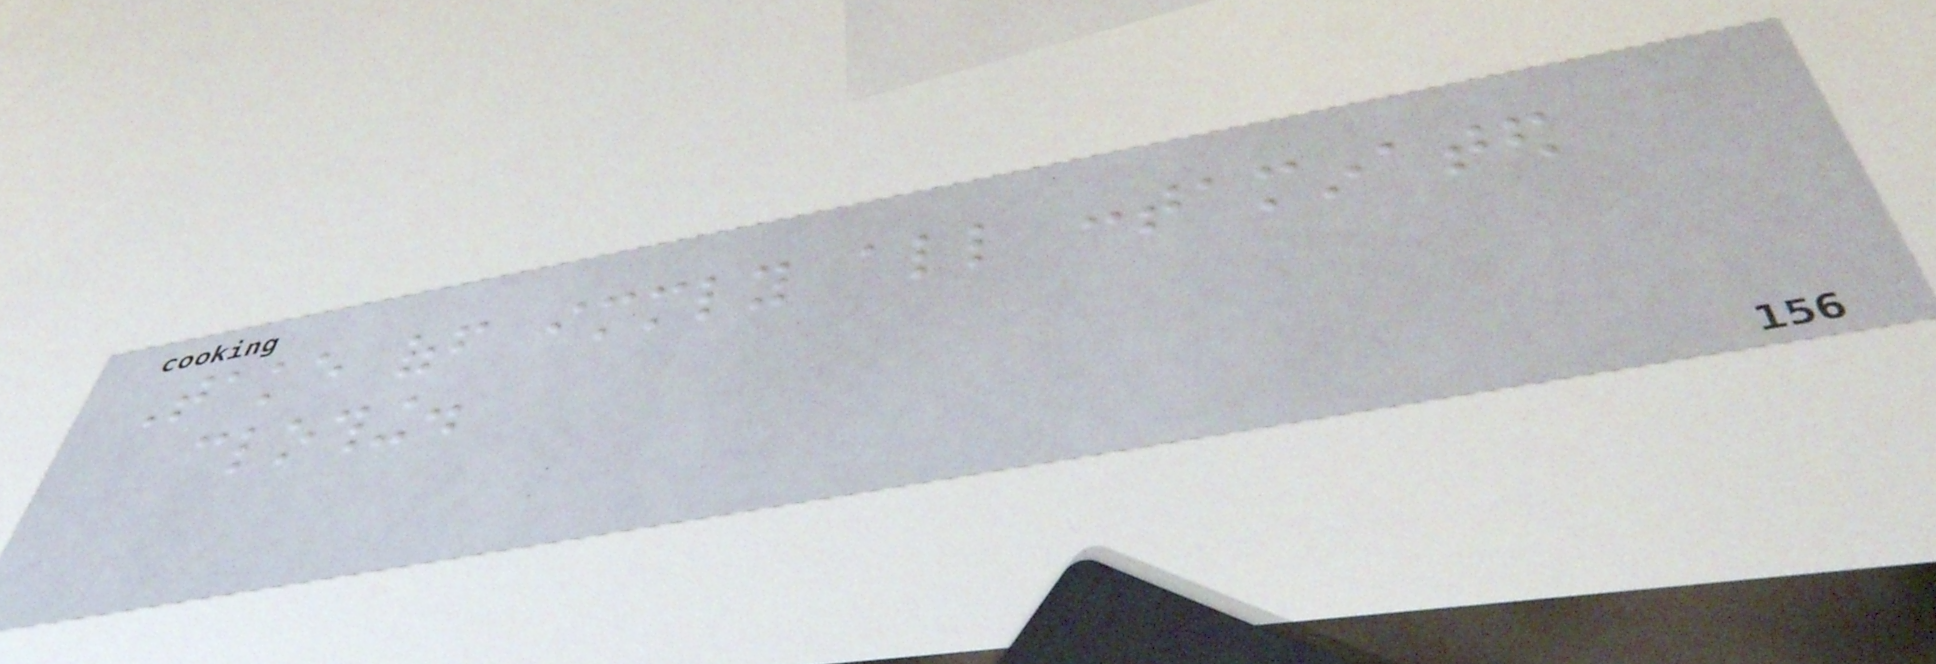Take off immediately all contaminated
clothing.
